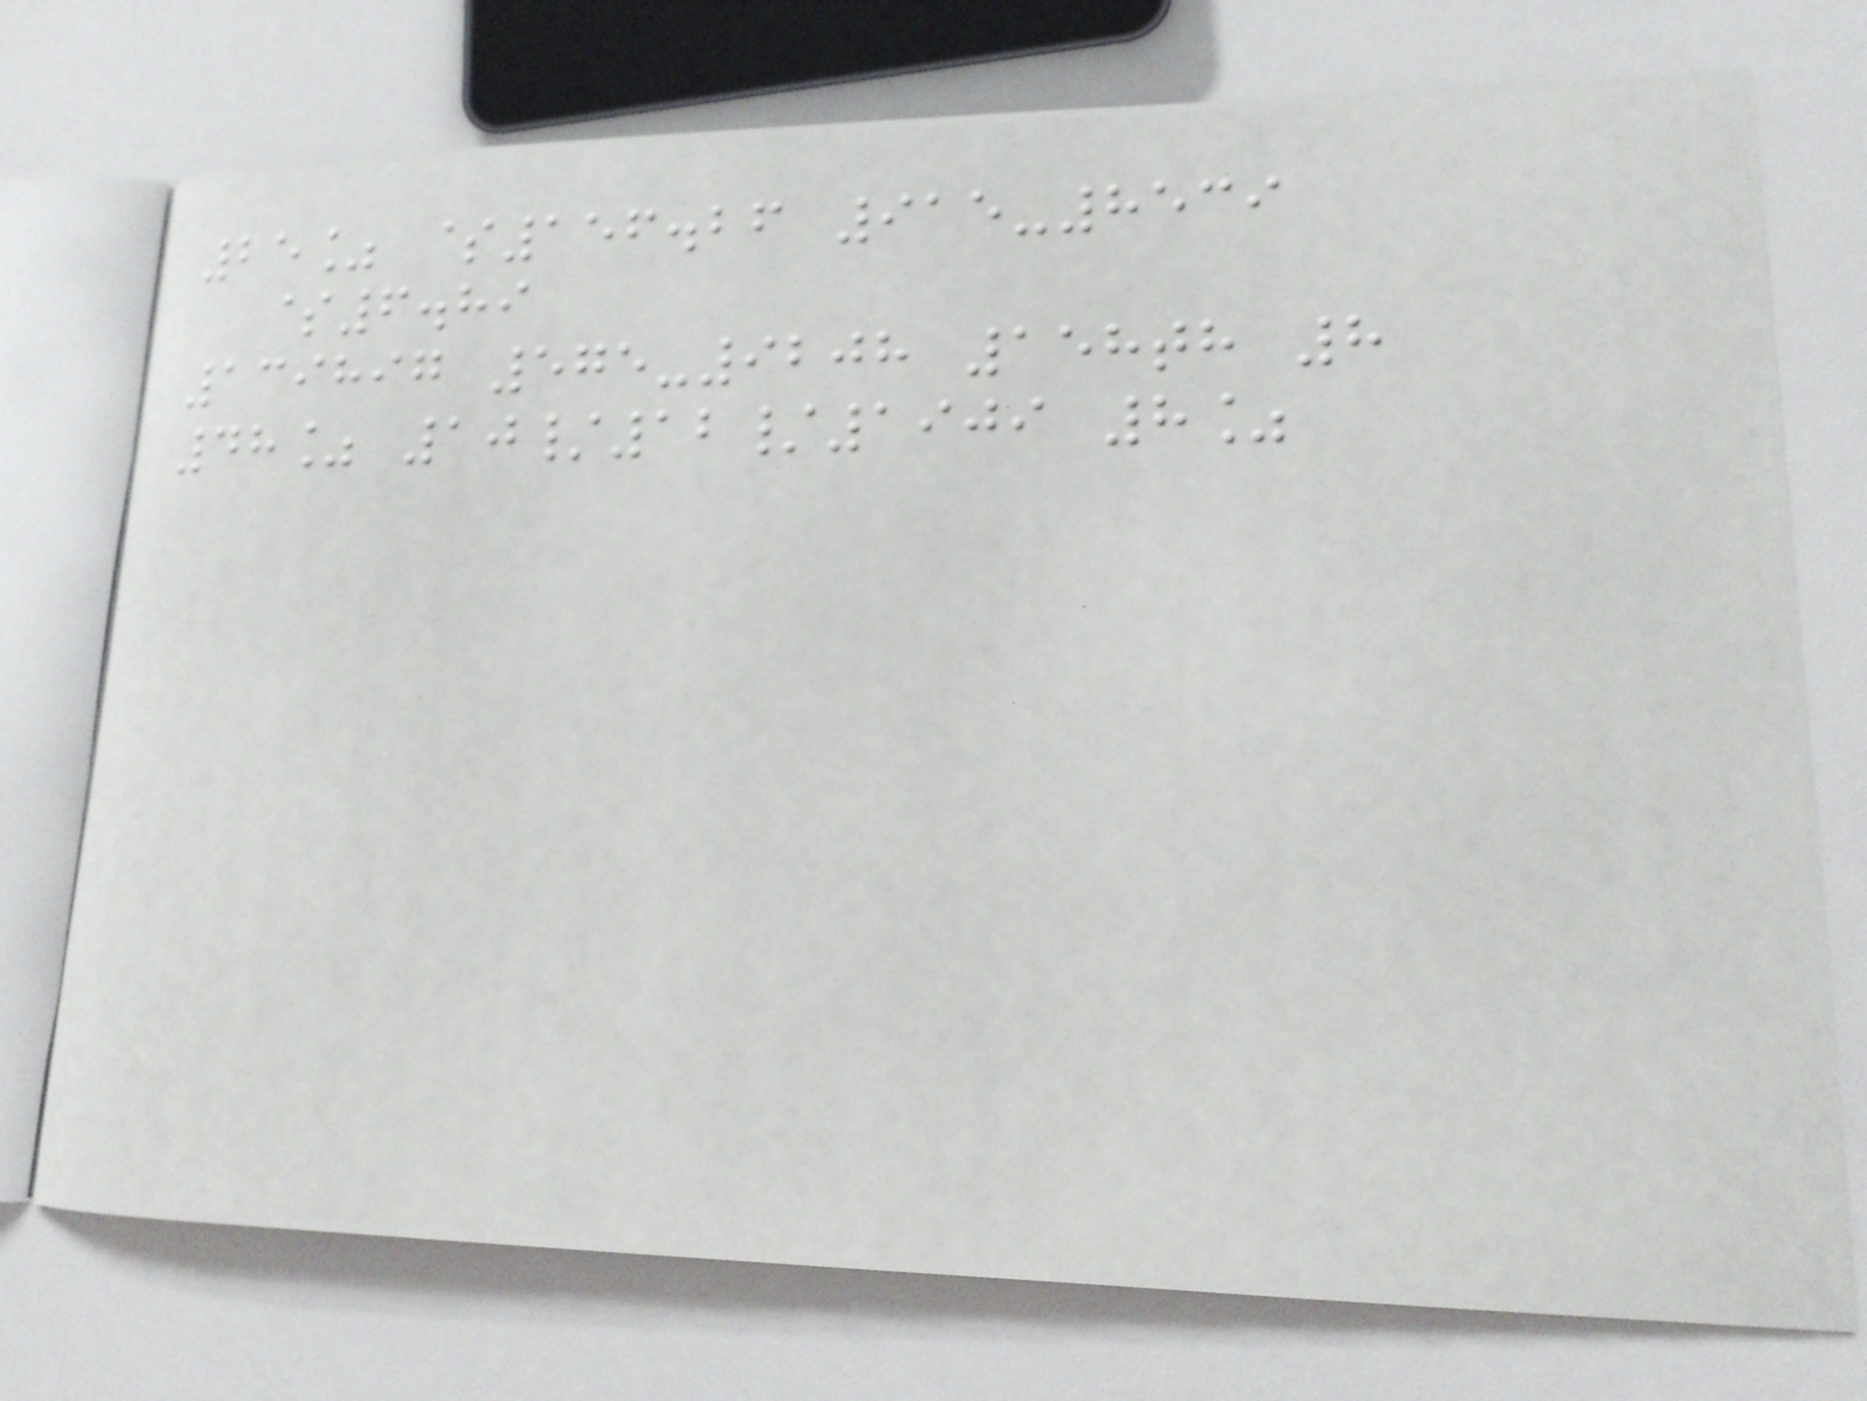25% $156.26 915-8539
$6.89
139897 575-9208 158th 8
48% 10/12/1909 8%
